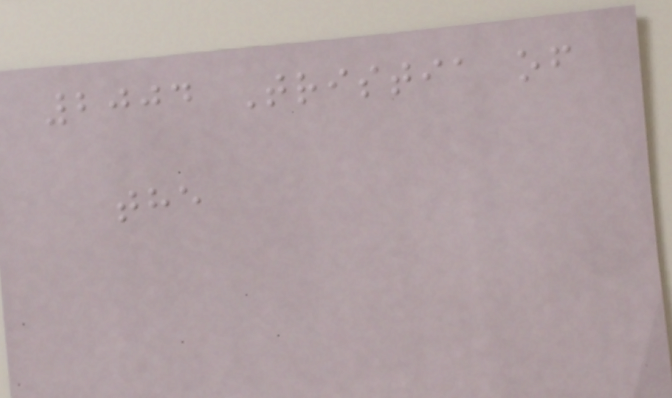2004 Tristia of
the
